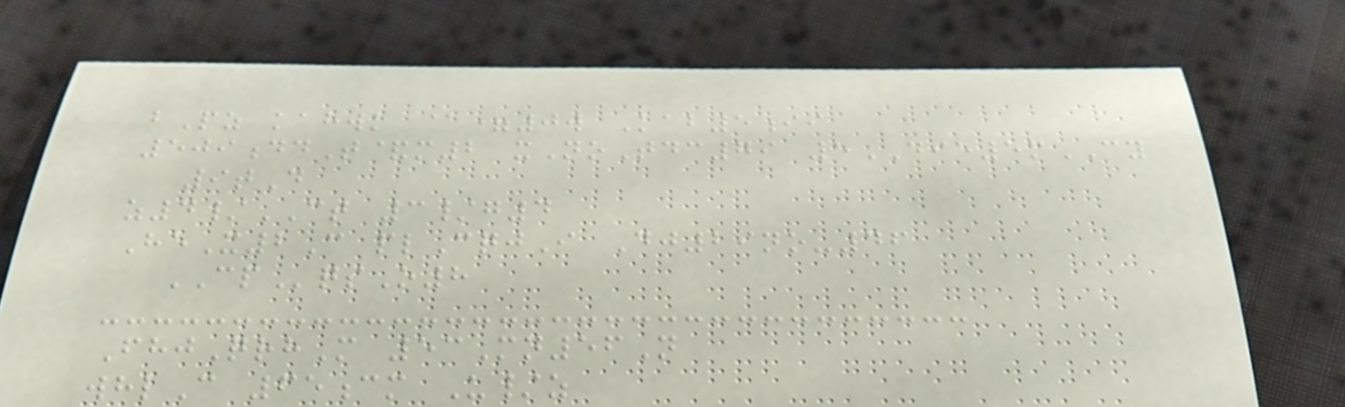bPz kahwk @=0w Kab5ii
509ddT&m2 xNoTdc79 5DIE5mCY
9tD
z4/CT 3/g4
HeX2C plCqjI Dj29no-46
CPqsO8
FhjQrhM 53Mn56N
whlC 65cm U/z
